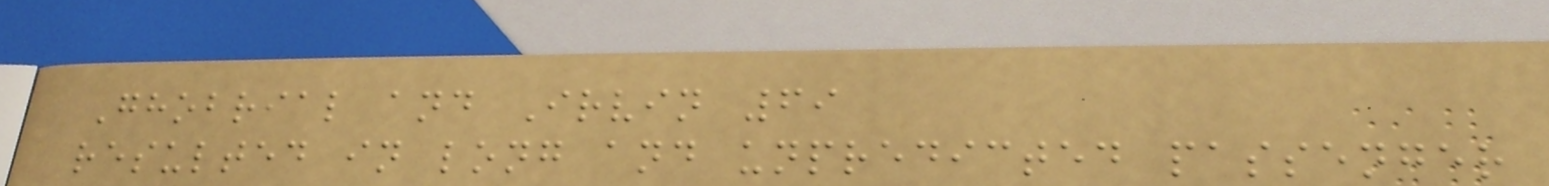Ghobrial and Irvin 69
resulted in long and unpredicted passenger
